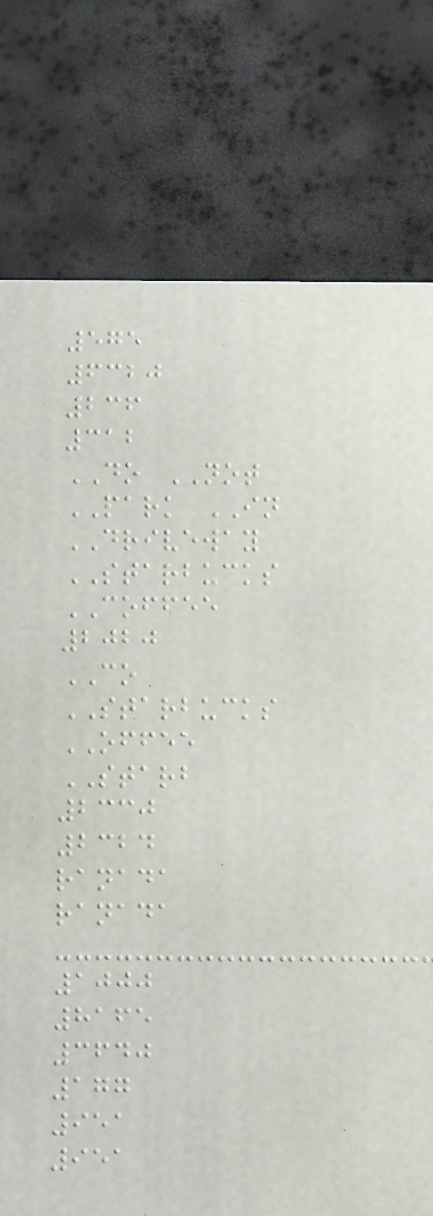575
6320
236
312
DO NOT
PARK IN
DRIVEWAY
STARBUCKS
COFFEE
2020
CO
STARBUCKS
OFFEE
STARB
2330
2324
ranada
ranada
1000
8165
3640
177
951
951
